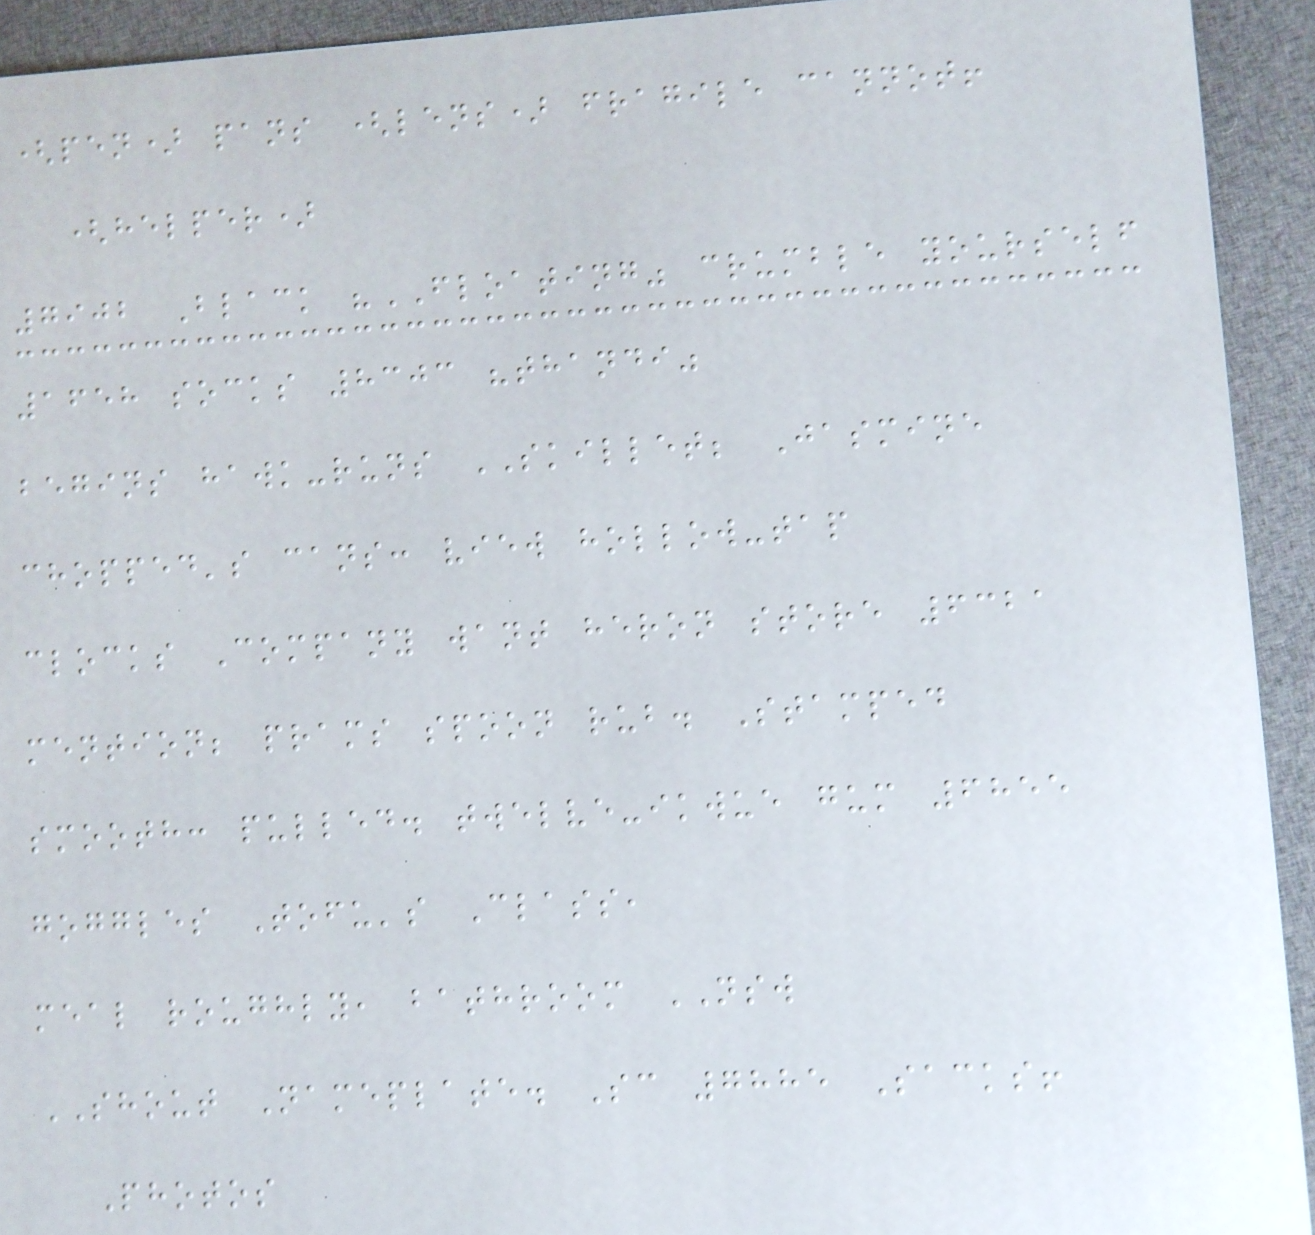(pen) pans (lens) fragile cannot!
(helper)
7902 Black "FLOATING" crumble yourself
1658 socks 8303 "thandi"
begins hawk-runs SKILLET; Jasmine
chopped's cans: view hollow-tap
clocks Company want heron store 6321
mention; prams spoon rub. Stamped
smooth: pulled. twelve-ikwue gum 6855
goggles Tofu's Class,
meal roughly, bathroom NSW
SHOUT Nameplate. Sc 7885 Sacks!
Photos
